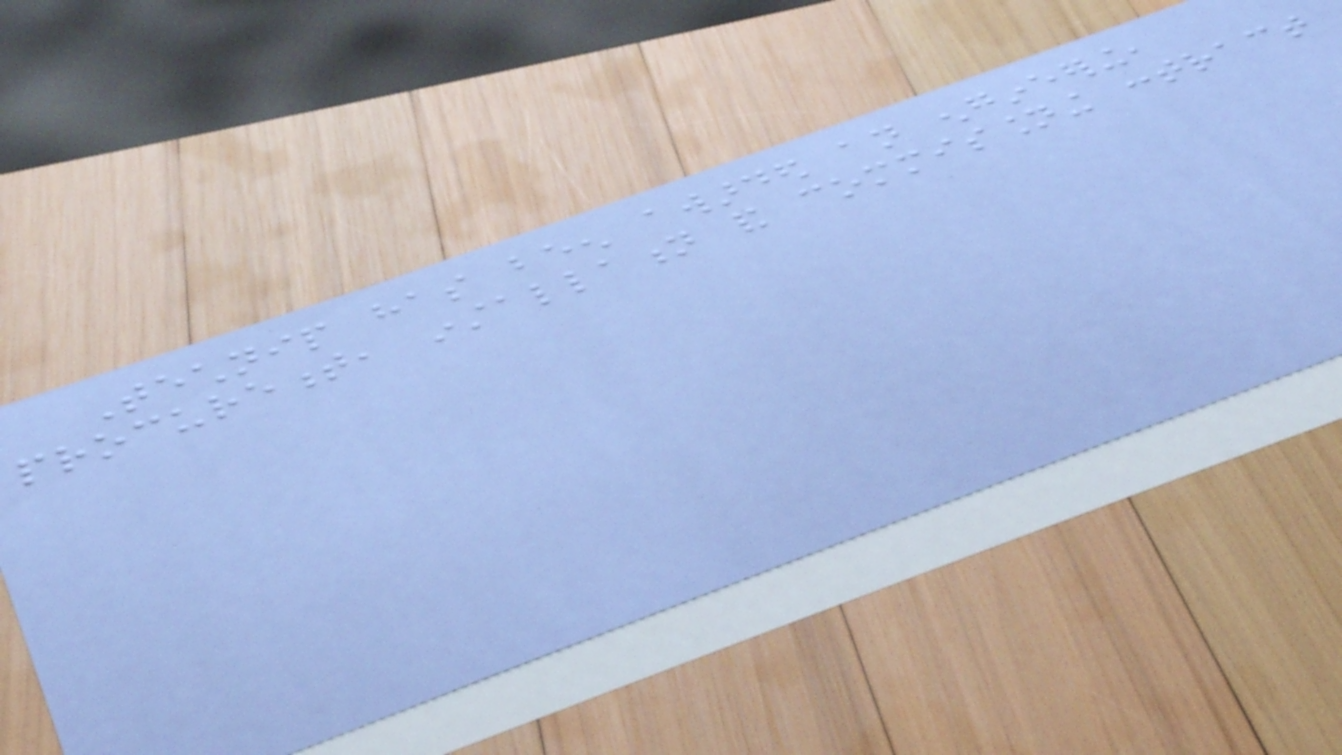Technip has been awarded an engineering,
procurement, installation and commissioning contract
